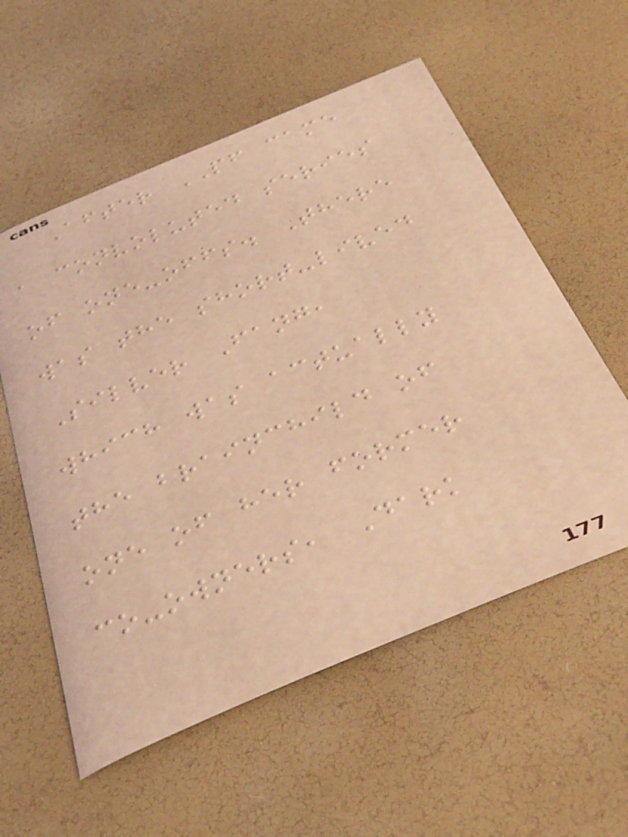After PF came
a convoluted series
of one-offs. There
was the short-lived
Silver Fang,
which was actually
the brainchild of
one of her former
co-owners, Dark
